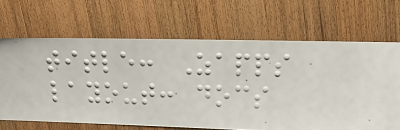title: Zapps
layout: docs
